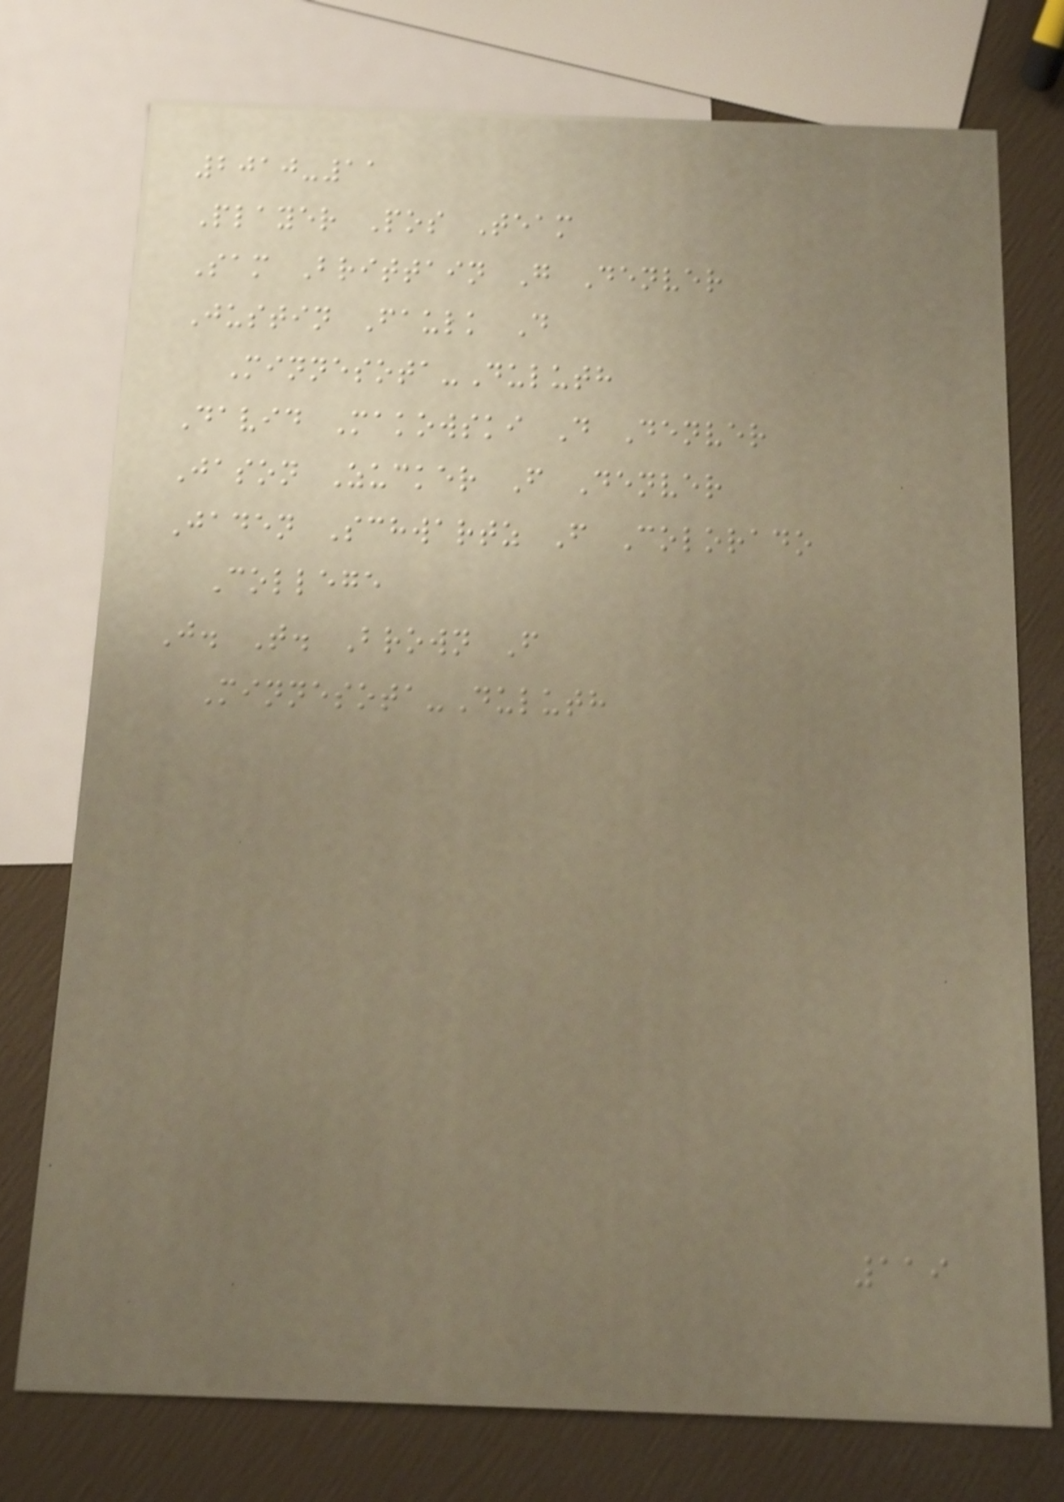2010-11
Player Pos Team
Sam Brittain G Denver
Justin Faulk D
Minnesota-Duluth
David Makowski D Denver
Jason Zucker F Denver
Jaden Schwartz F Colorado
College
J. T. Brown F
Minnesota-Duluth
119
